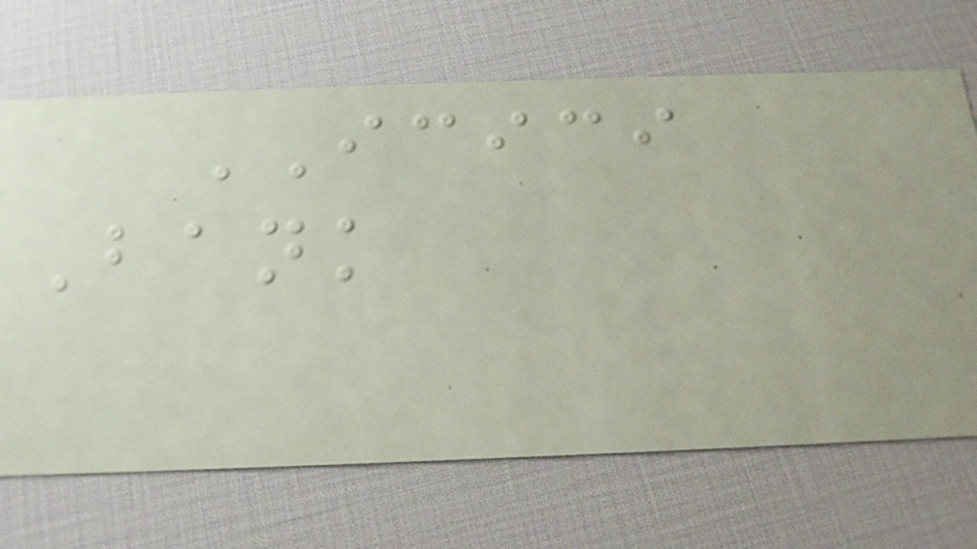ICICI
Bank
